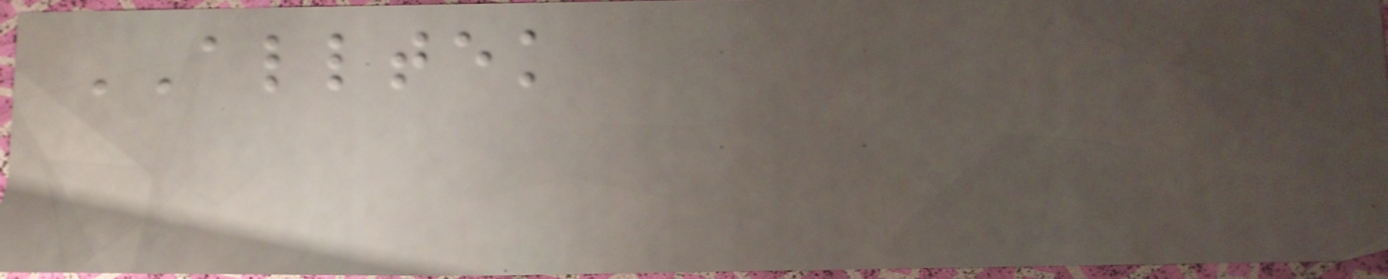ALLTEK
